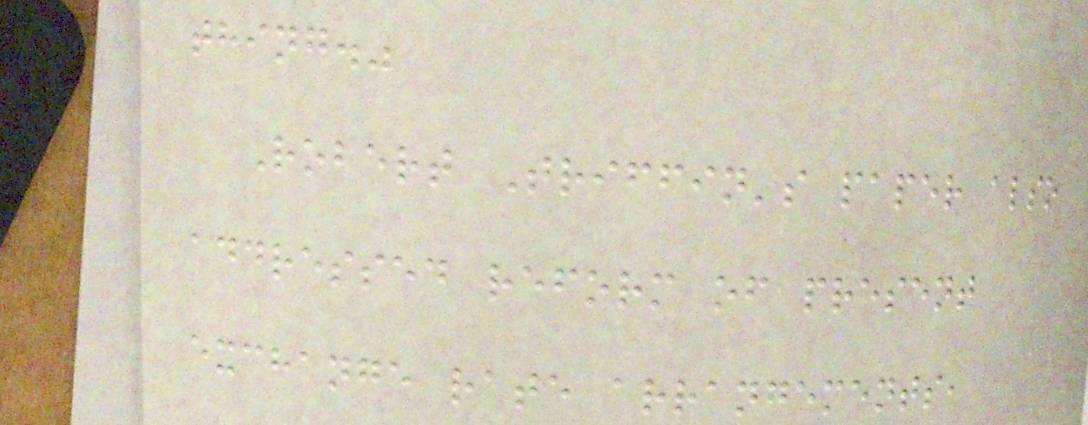thing."
Robert Triffin's paper also
addressed reform of present
exchange rate arrangements,
